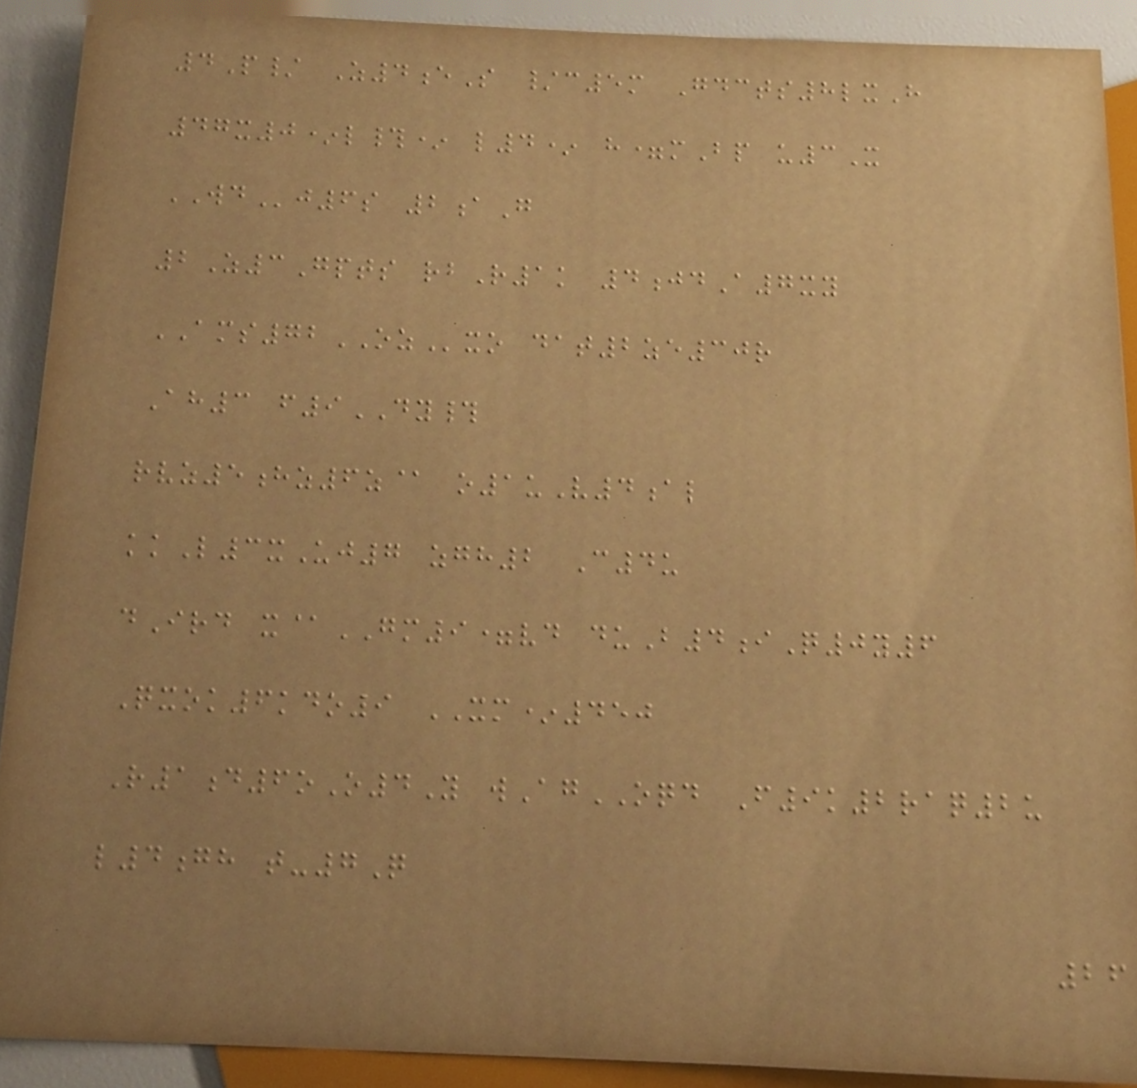4P/ Z4eS /c5m Gdcts8lxH
47x0*l#* l4* h=mBp u3X
WDj6s 2aG
2Z3Gpts rbR1k 4jdA7xy
AMS72OZxo dat2ze30r
Ah3 f9DY#
rvz5hz6z@ o1uV4al
kkL3xUj7 zgh2 C4u
dIrd x@GM9=vd duB4iQ0y6
Qxok6kdo9 XM*450
R1d6oO4Y wAgOQD F9k2raq2u
l4gh t-7Q
26
